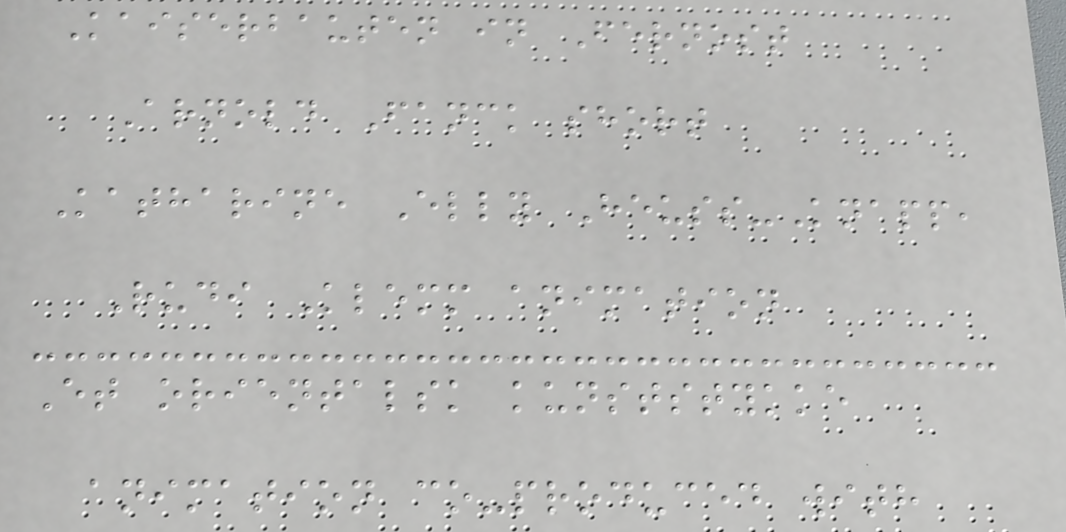Kaiserbauten in Fernost
Arnold Fanck short
Katharine Elly Heuss-Knapp,
Rudi Klemm animation
Et orientalsk kunststykke
animation co-produced with
